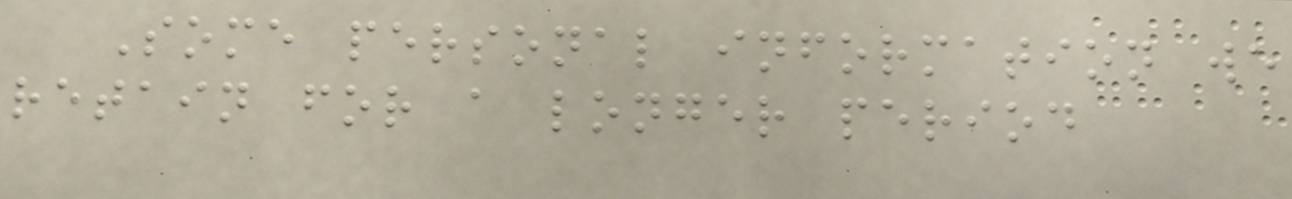Some personal information we
retain for a longer period
